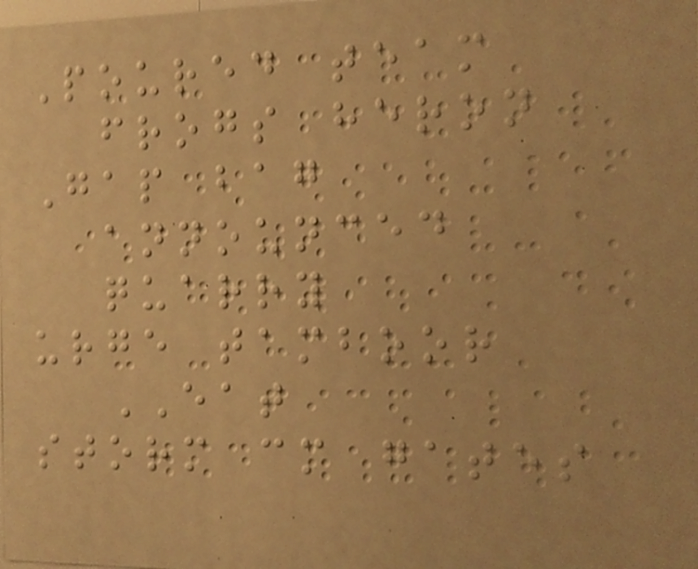Poured team
frogs heron
Gap bag
announced
quarry
urge tamboor
EAT
storm cm gates
